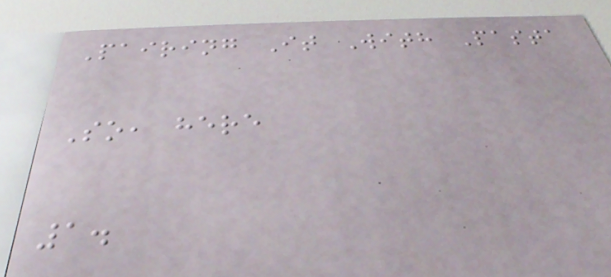Pairing It With Pasta
So, here
1.
